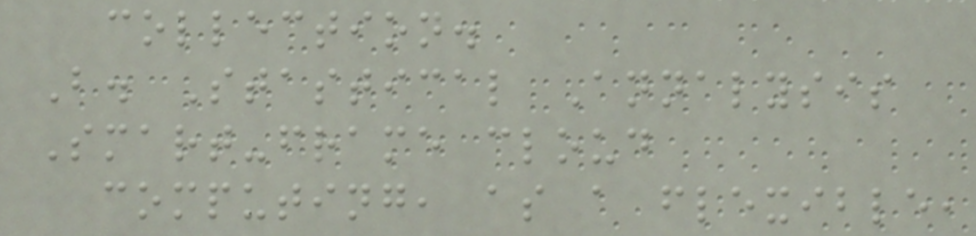collection.
B. Stastical Annalysis
Smart-frame cloud
computing, as a flexible,
